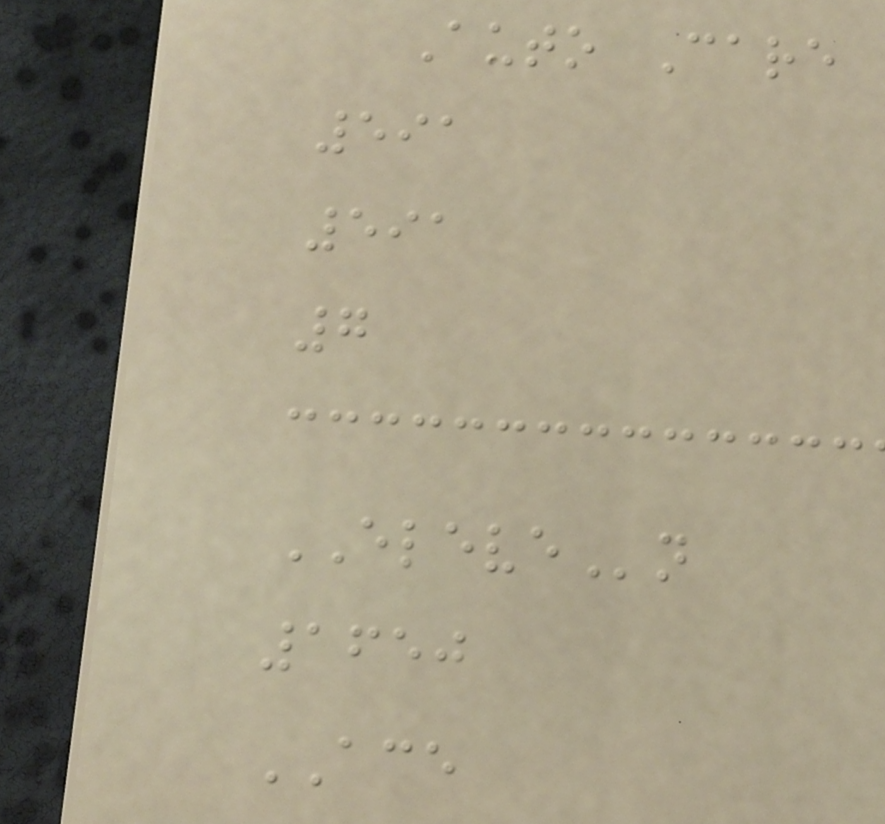Auto Care
591
591
7
ELEVEn
1650
ACE
